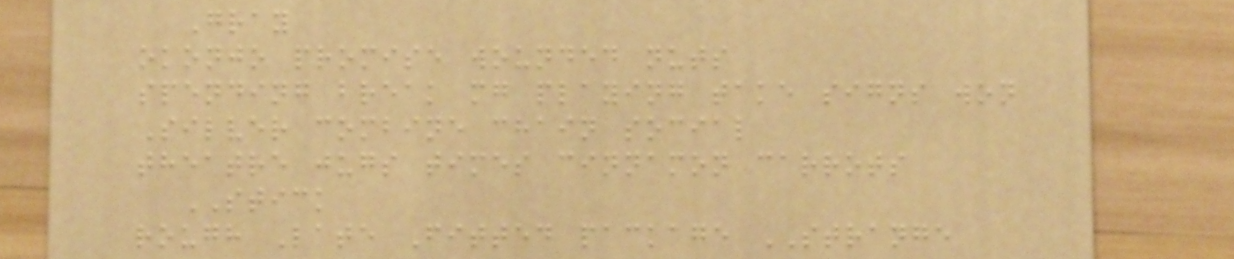Gray
okonjo promise wounded nuts
spending break mg playing take signs won
Silver combine chain social
theatre jugs times cinnamon carrots
STICK
rough Late Fitted package STRANGE
